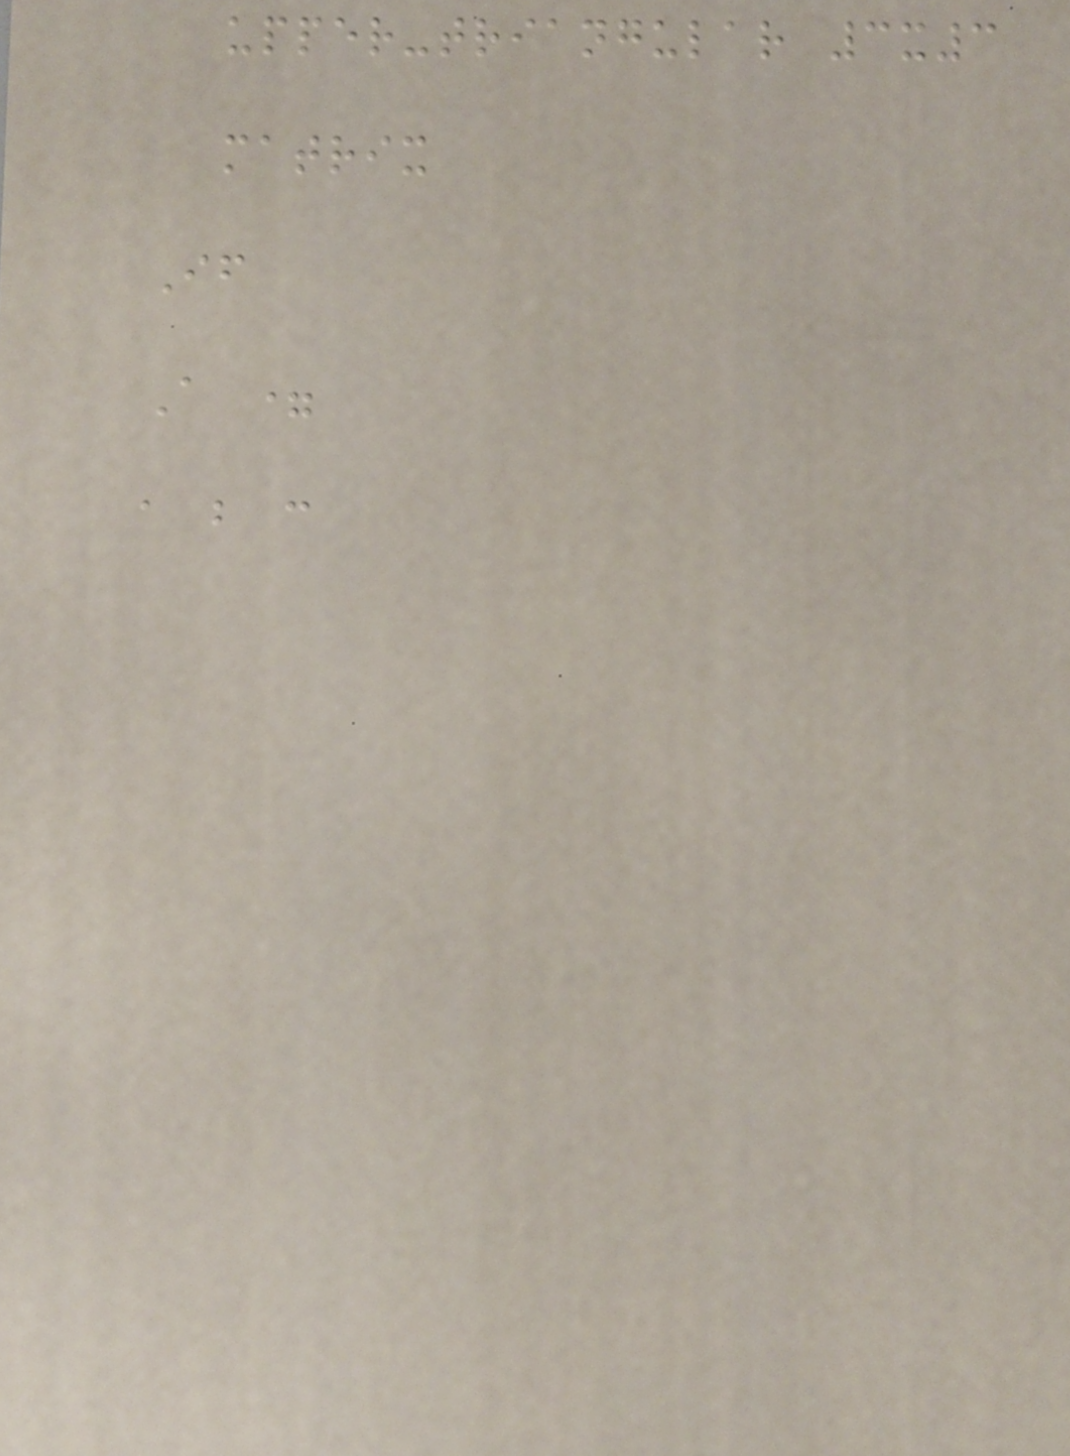upper-triangular 3x3
matrix
If
A =
a b c
